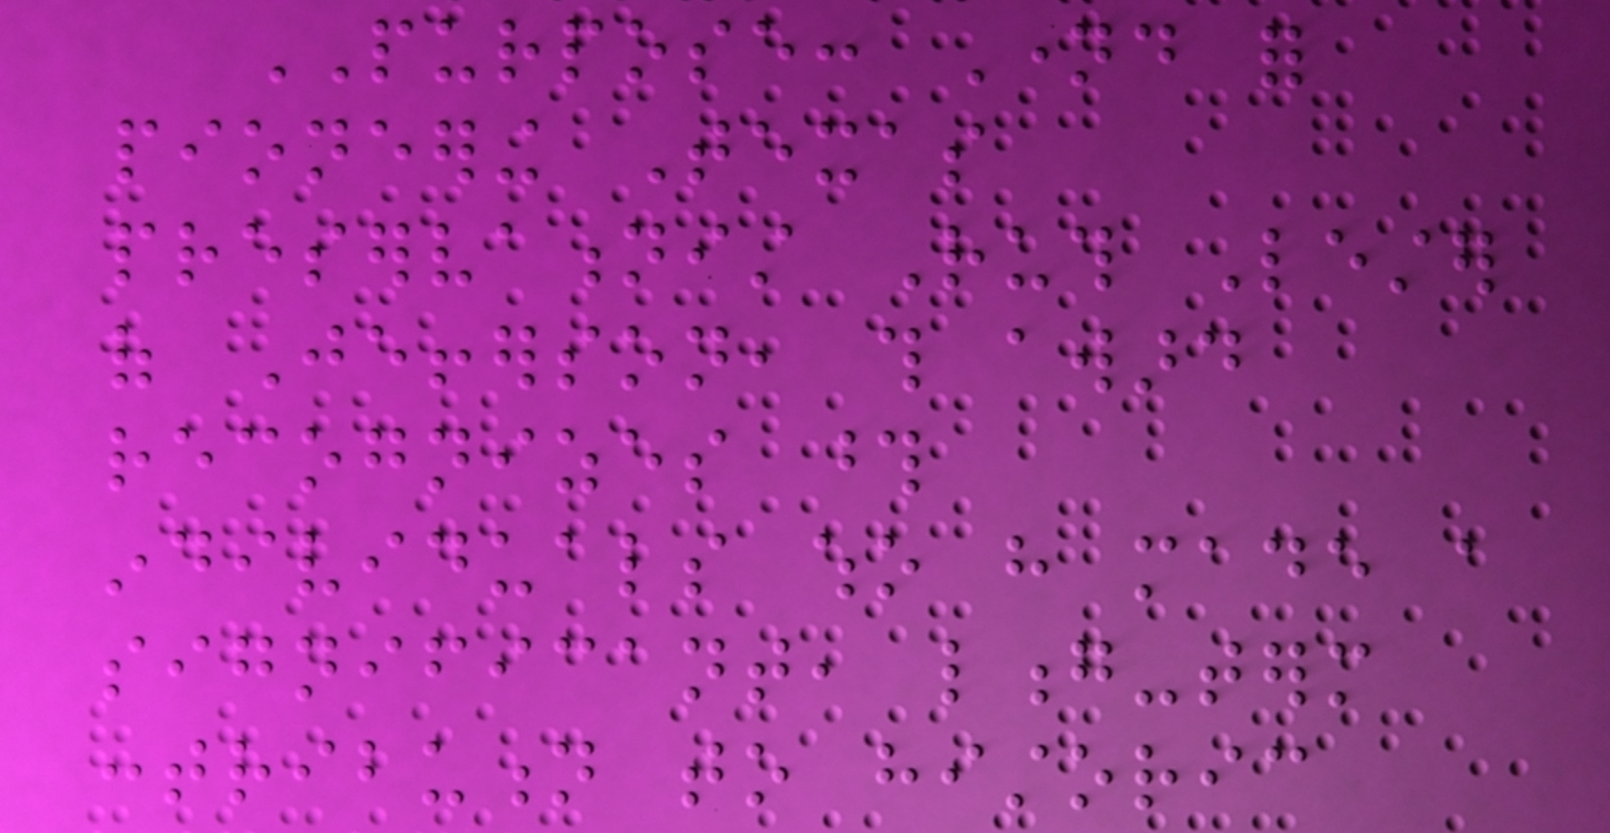PURPOSE: Named for
pioneering Texas
preservationist Ruth Lester
of Jefferson, this award
recognizes those
individuals who have made a
significant, long-term
contribution to historic
